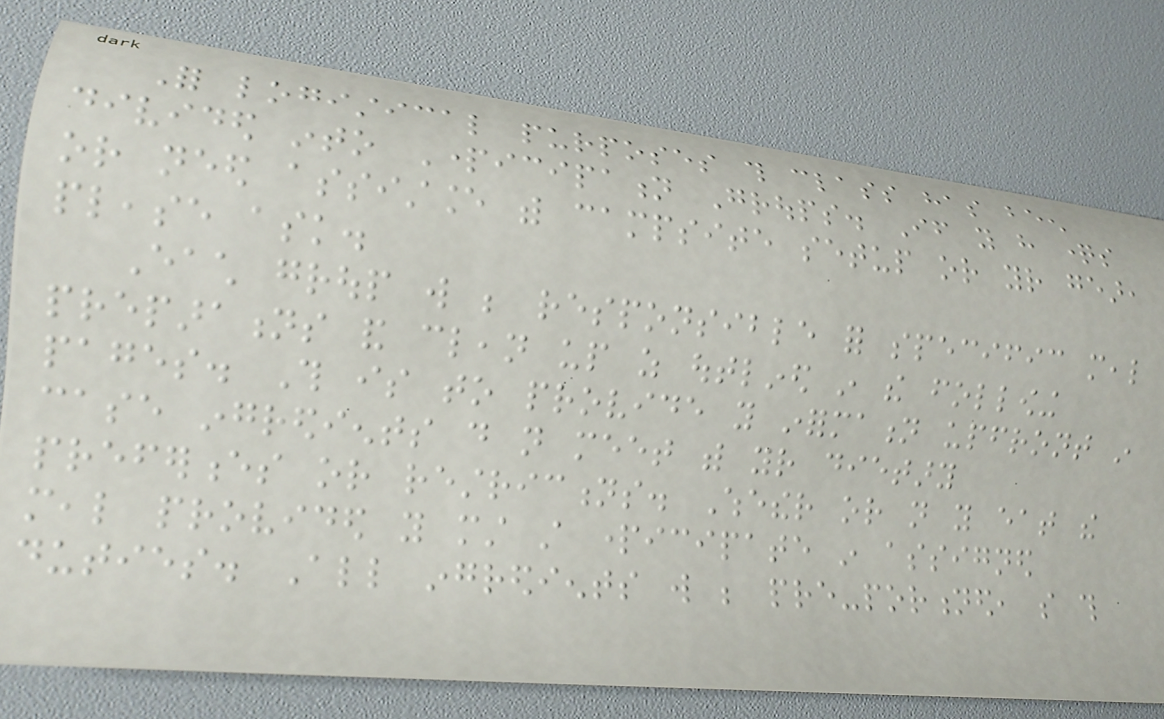For logistical purposes this class has been
divided into Participation Groups. If you have questions
or need assistance with campsite setup or your gear,
please ask.
Each group will be responsible for specific meal
preparations and clean up as outlined in the following
pages. This is to provide you information upfront in
case ingredients do not meet with your dietary
preferences or restrictions. Whether or not you eat the
meal provided you must still participate in assigned
duties. All ingredients will be pre-portioned, so this
